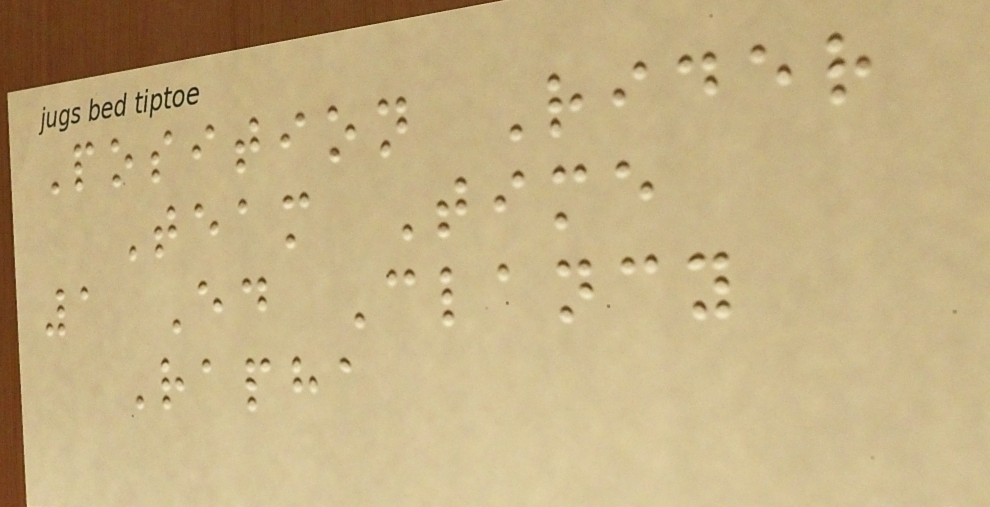Position Rider
Team Time
1 Ed Clancy
Rapha
